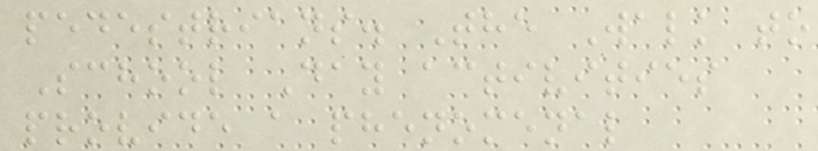pedestrians. The Walk to
School Day activities
provide a phenomenal
